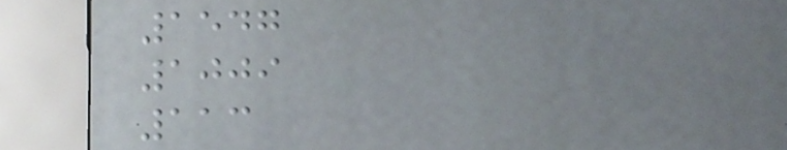1547
1009
113
